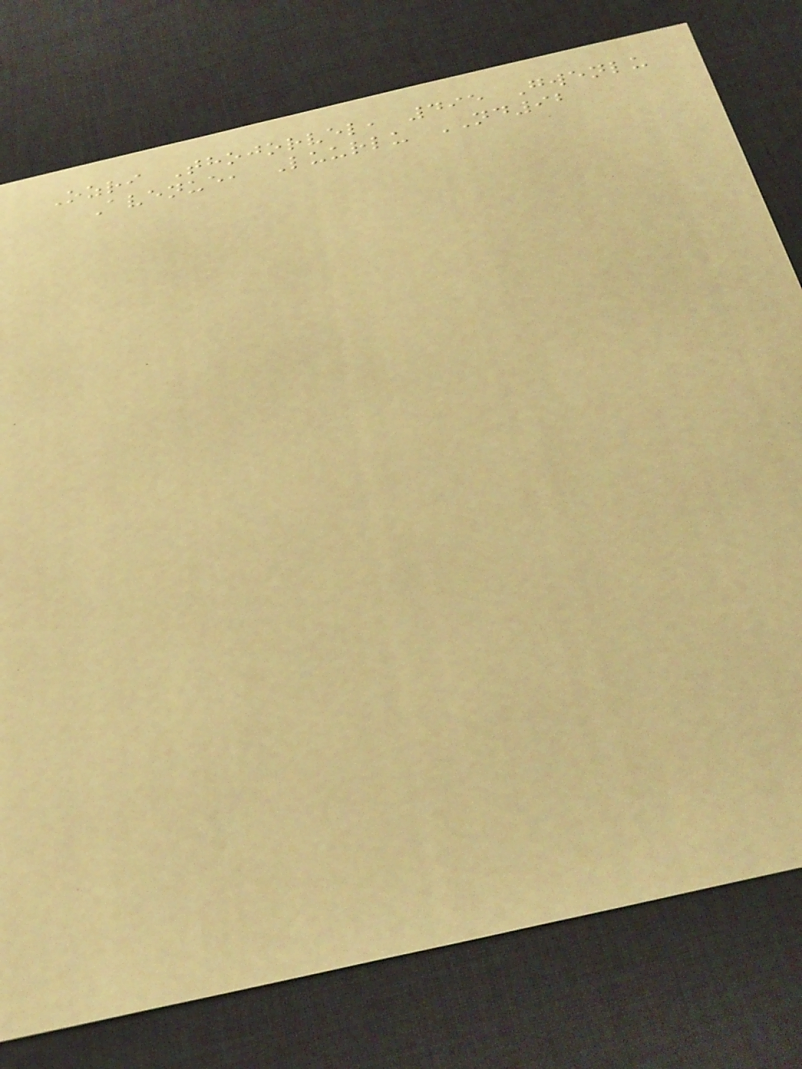Ozri Thojorvel, 495 Gwenlu
Avenue, Luurlu ND92
